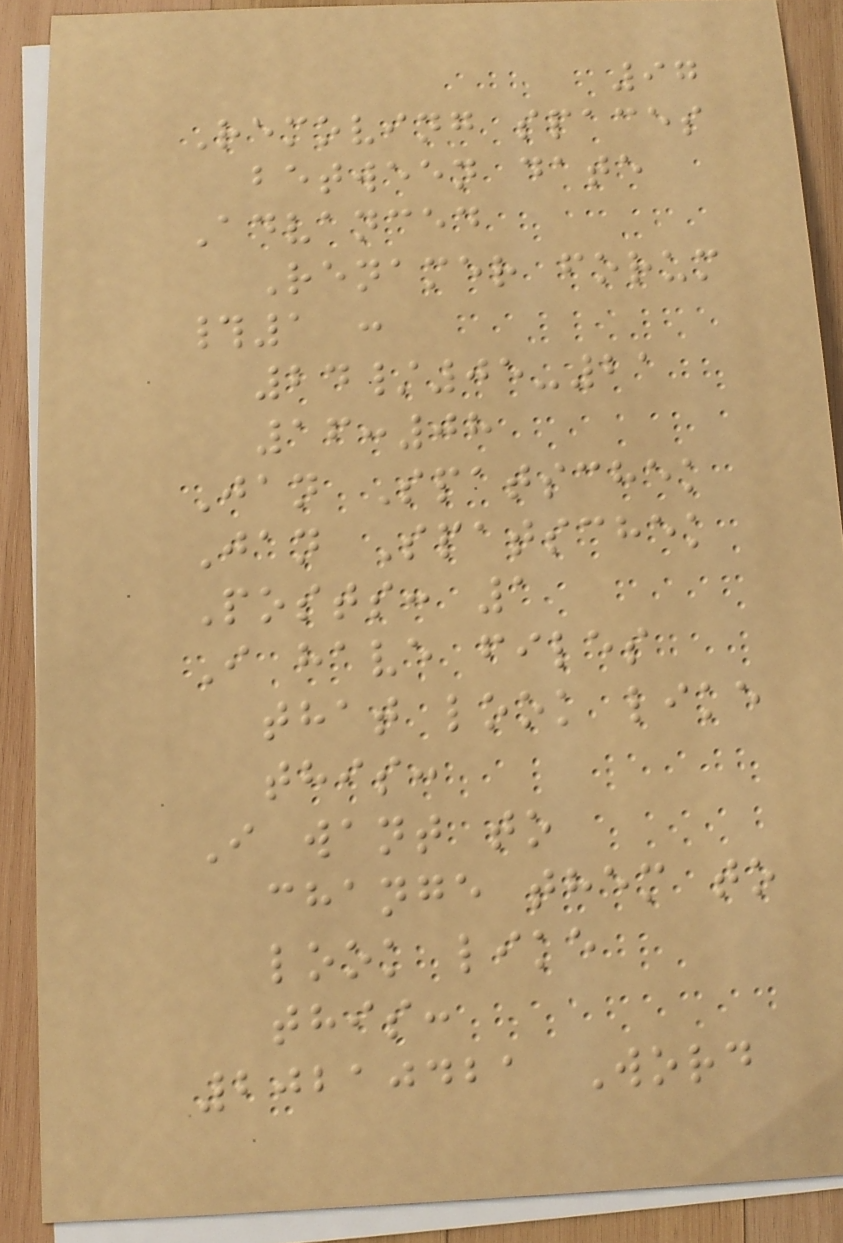97
Removing spaces
between date
Advanced
Renamer forum
#1 :
24/05-21
16:08
Jan Spatschek
Jan Spatschek
Posts: 1
I have files
that look like
this:
I want to
change them to
look like
this:
20210421 Word
